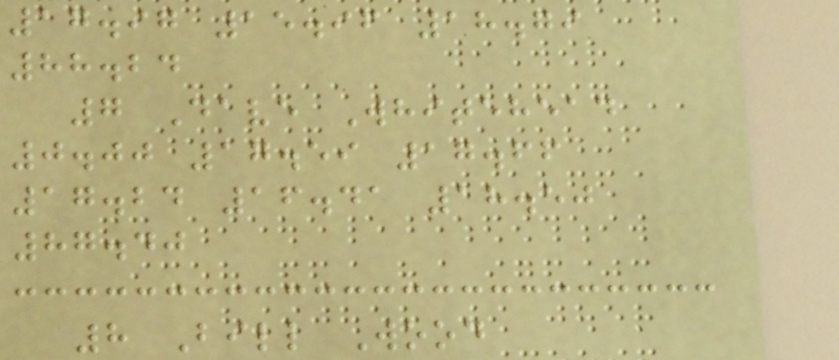17.97 15.96 18.79
88.24
7 Dave Whitehead
0.00 17.59 17.66
17.24 16.41 18.50
87.40
8 Bill Wood
